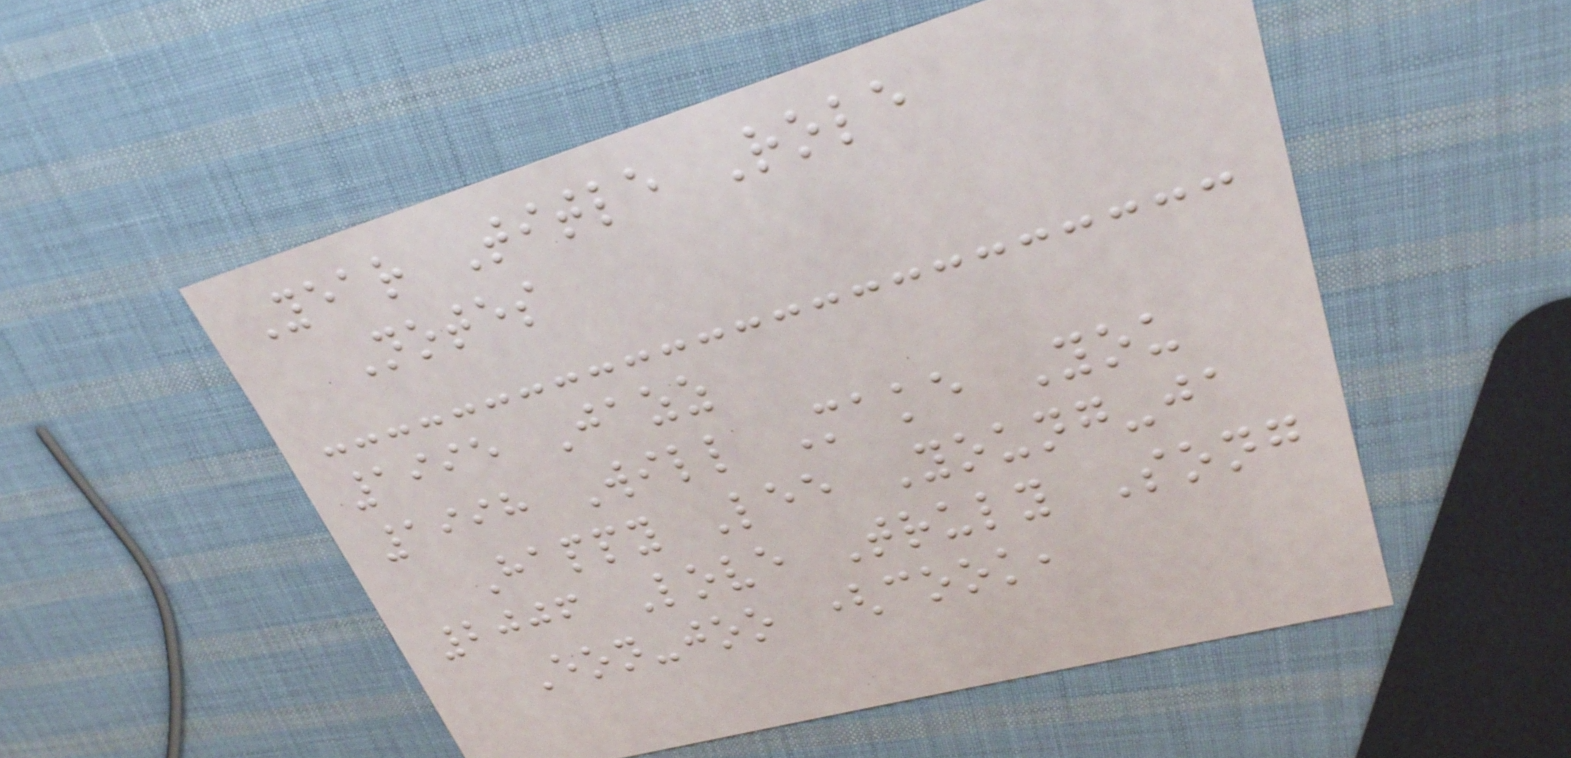Year Title Role
Notes
1995 Jazz
1998 Will Make You
Happy Lee Young-ja
2006 Love Truly Song
Eon-joo (cook,
